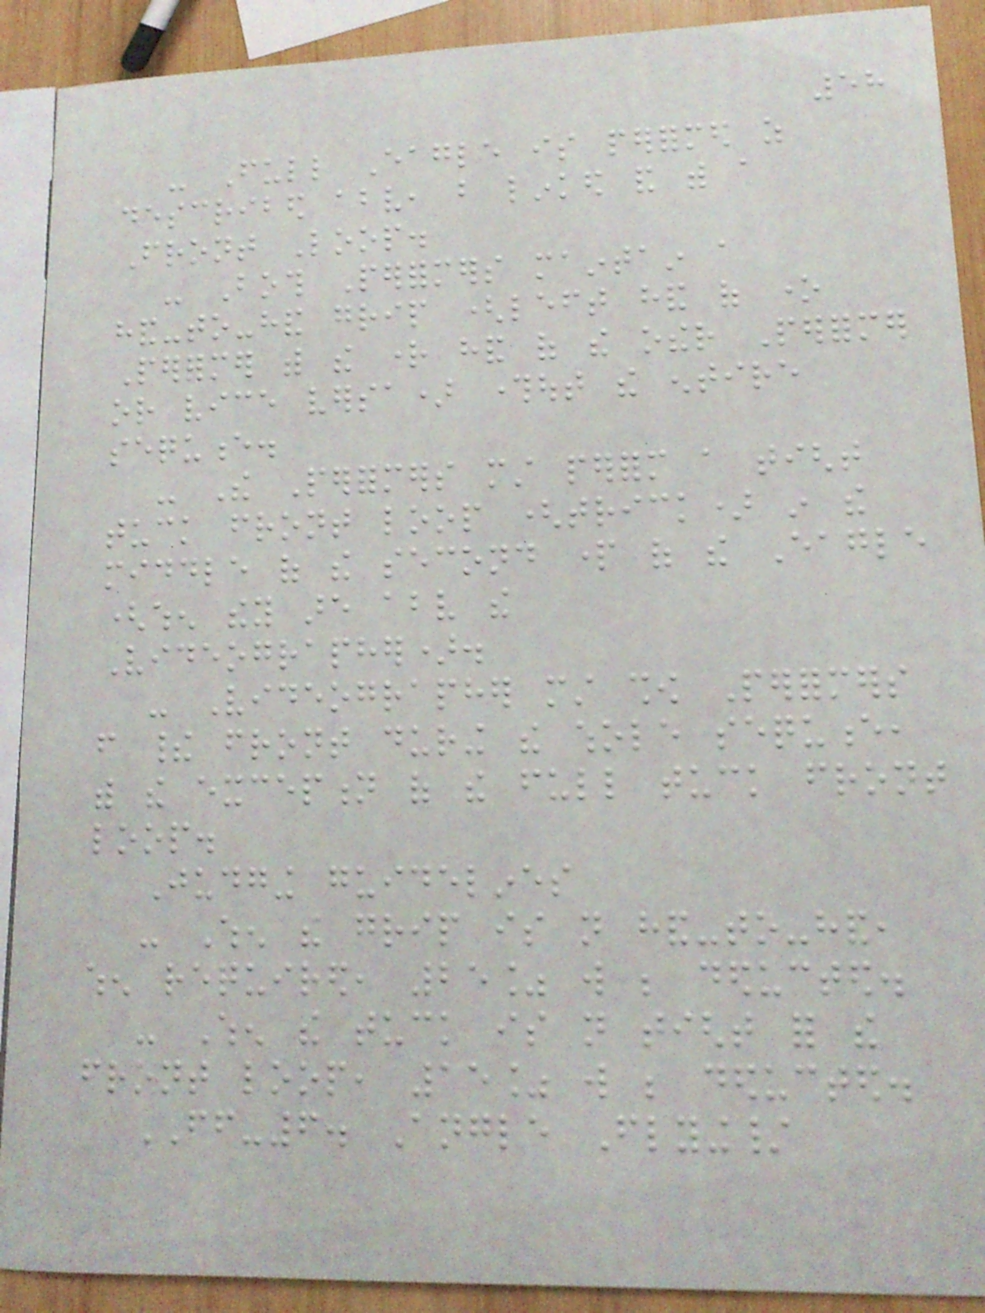58
- Full Eagle is performed as
described above, but linked and with a
Front Loop.
- Both Performers maintain a
hand-to-hand grip (left hand of one
Performer with the right hand of the other Performer
or vice versa) throughout the entire
sequence.
- The Performers must perform a tight
tuck front loop (trick) in the
middle of the second part of the Eagle
(when they are above the
Videographer).
- Videographer must show Performers
from their front during the whole sequence,
with the exception of the full tuck front
loop.
Judging guidelines
- When the grip is not hand-to-hand,
when required, 25% will be deducted.
- When the tuck is not tight for the
front loop, 15% will be deducted.
FF-6. Angle Flying/
